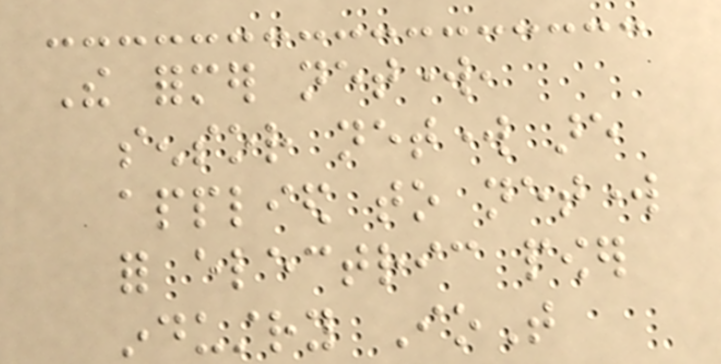The former network,
sensor network are
applied to network
for electric power
industry IoT
